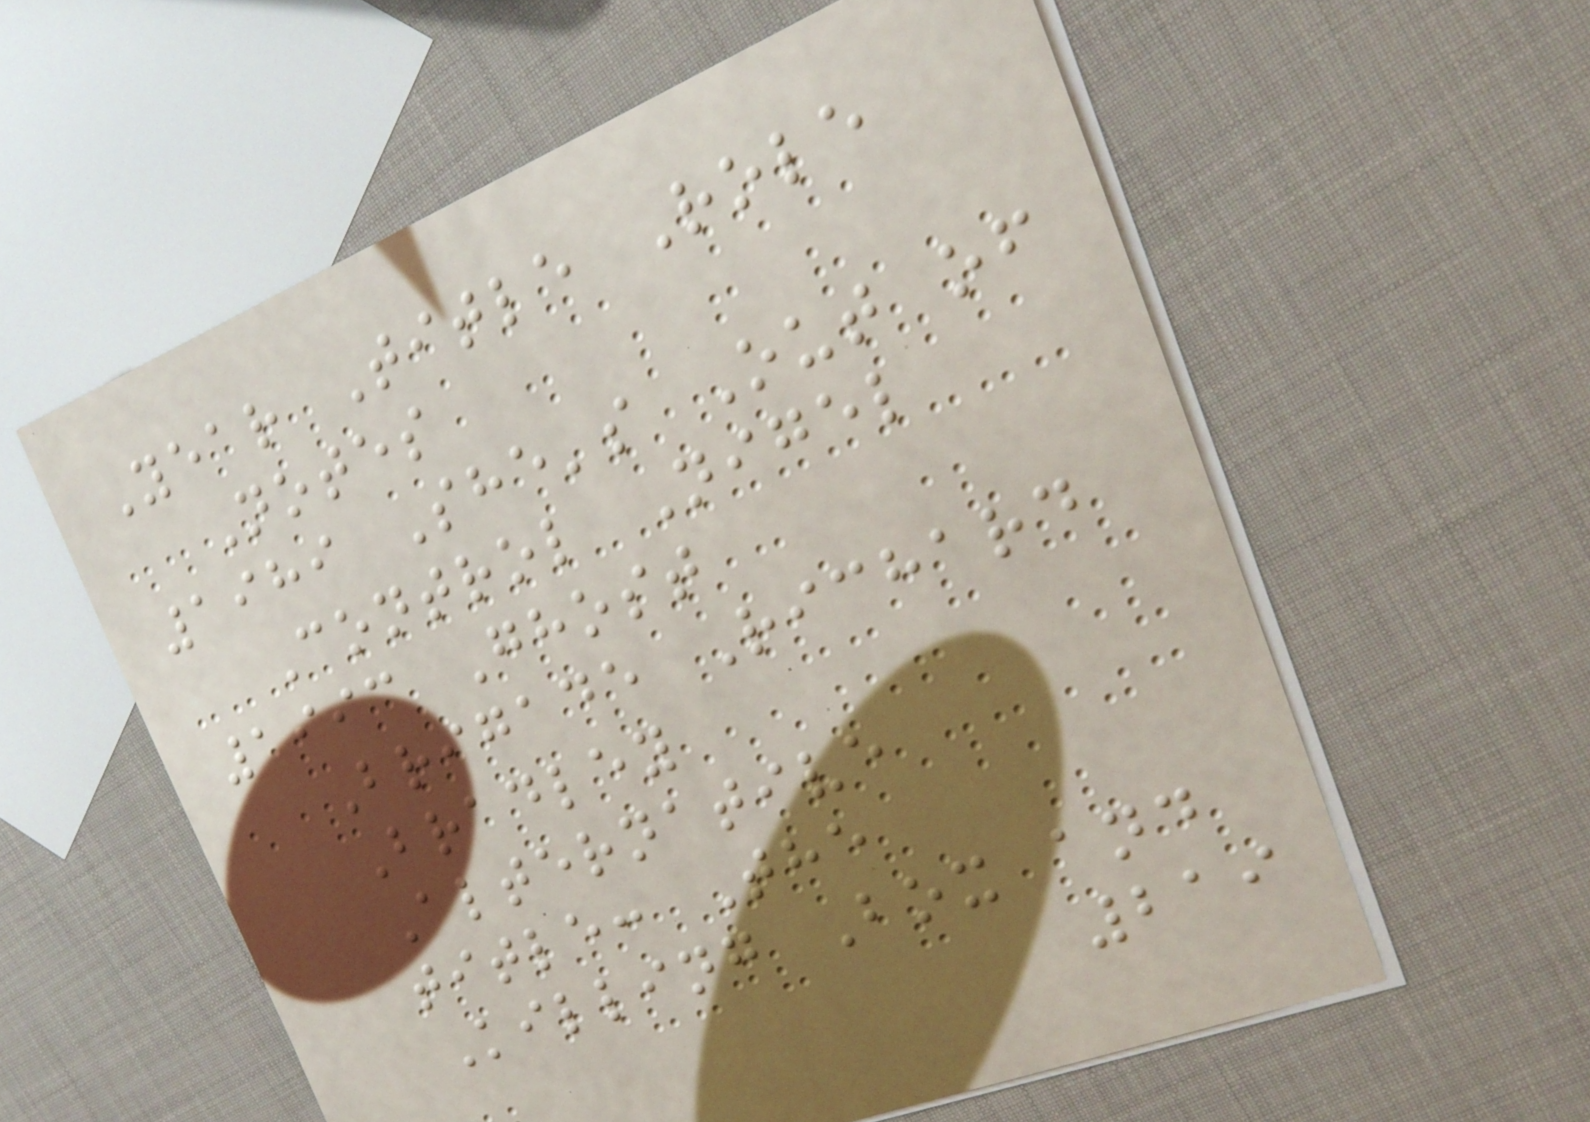Year Title Role
Notes
1989 She's Out of
Control Nigel
1993 Ghost
Brigade Richard
Bradley
Alternative
title: The
Killing Box and
219
